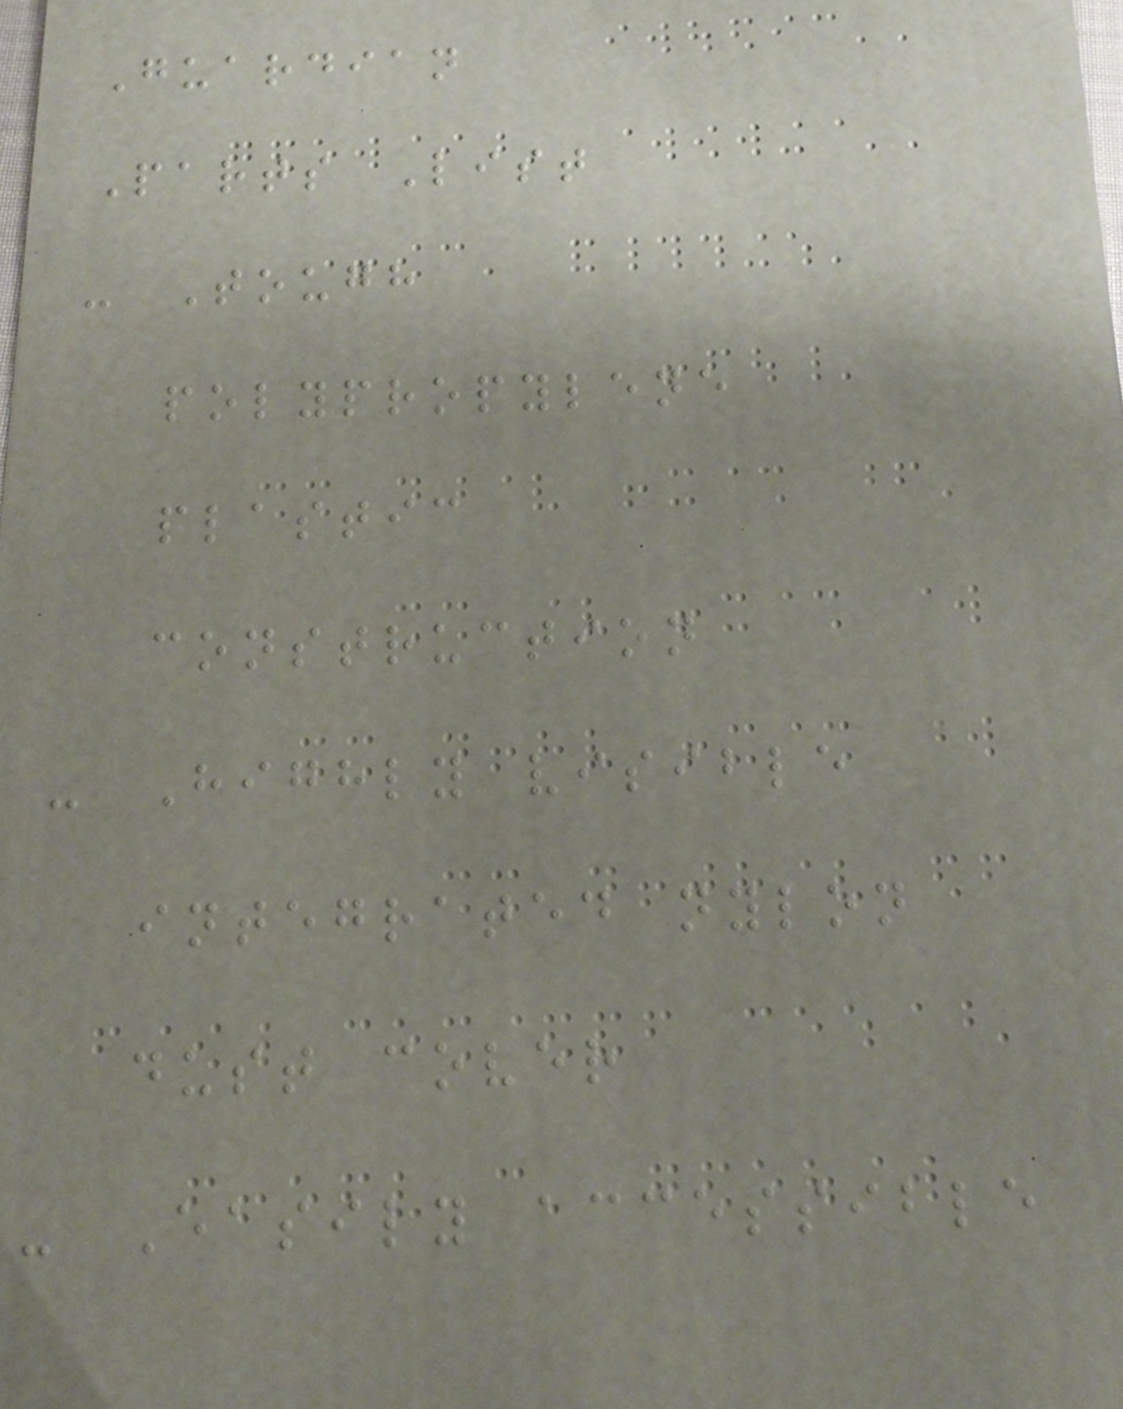Guardian
Parts List
- Tough
polypropylene
plastic
construction
- Highly visible
integrated nylon
dust cover
- Easily accessible
